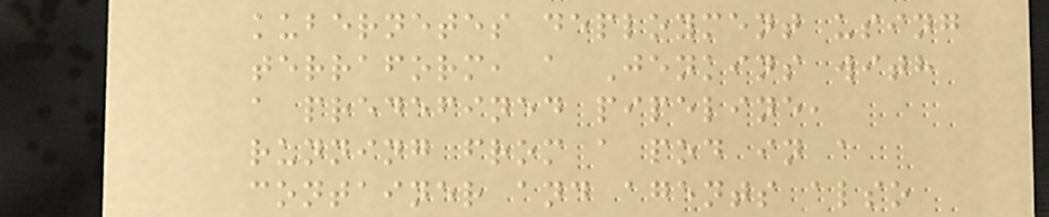kubernetes deployment using
terraform, a Jenkins with
a predefined pipeline,
running from a pod in a
container and agents also
